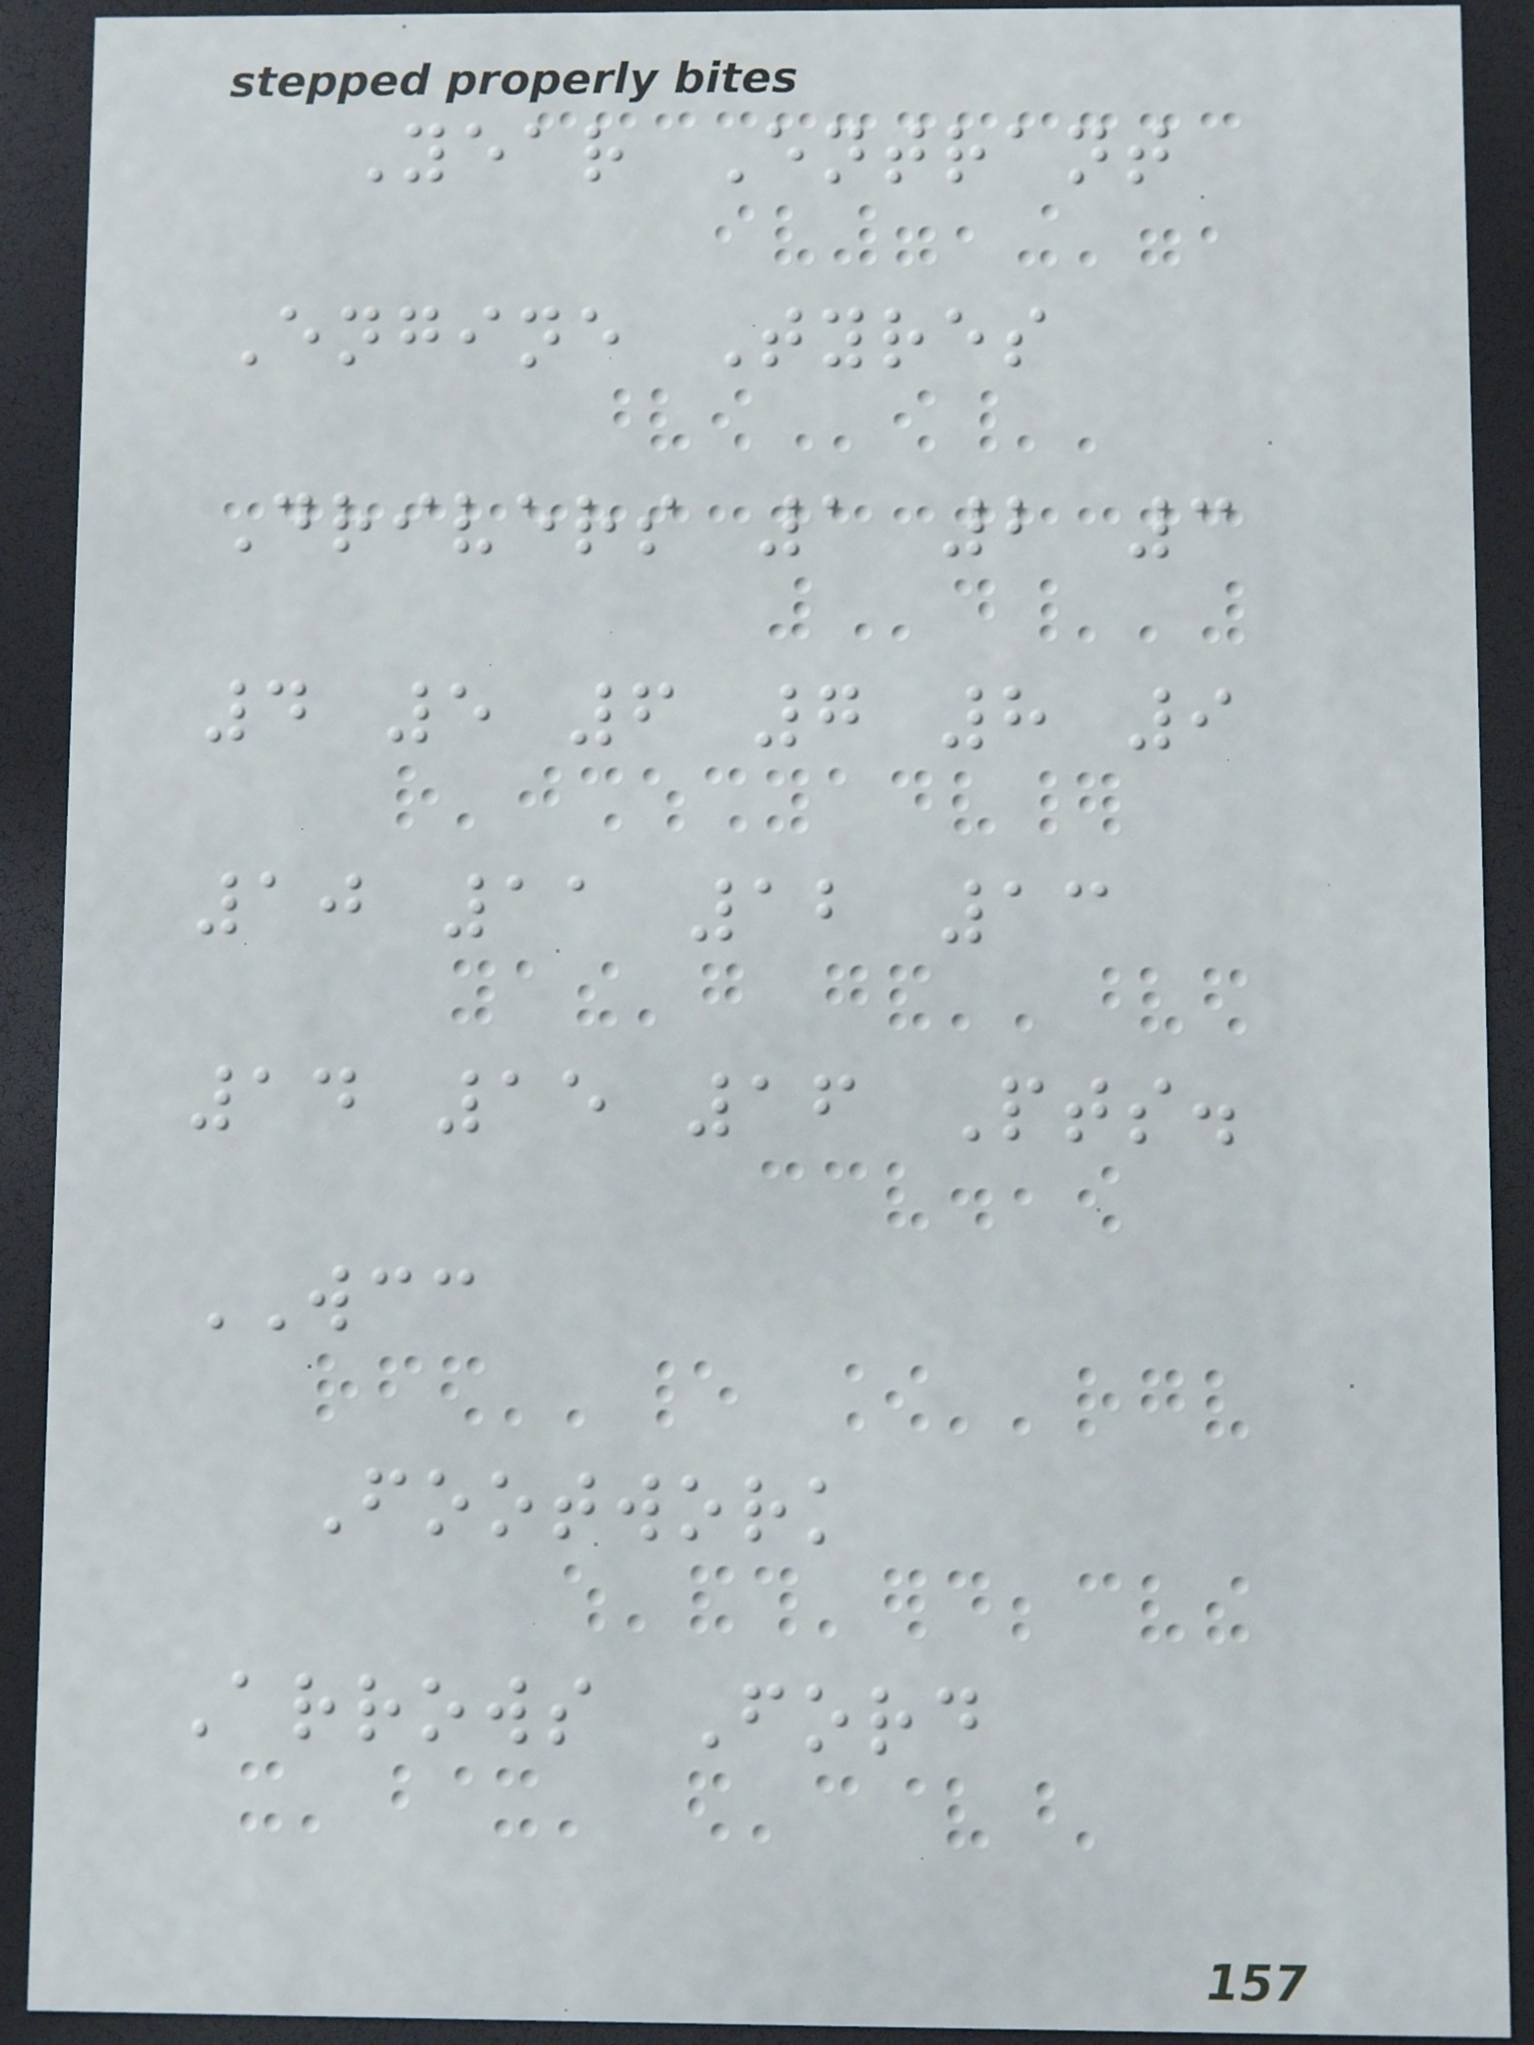Year Entrant
Engine Tyres
Drivers 1 2 3
4 5 6 7 8 9
10 11 12 13
14 15 16 Pts.
WCC
Footwork
Arrows Ford
